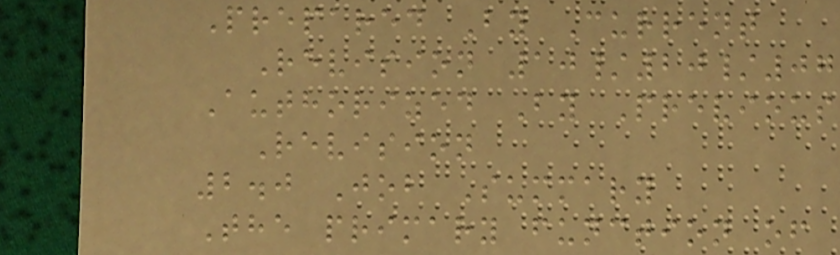Prepared By Current
Revision 10/20/07
Authorized By Previous
Revision
2.0 Job Summary
The primary function of
